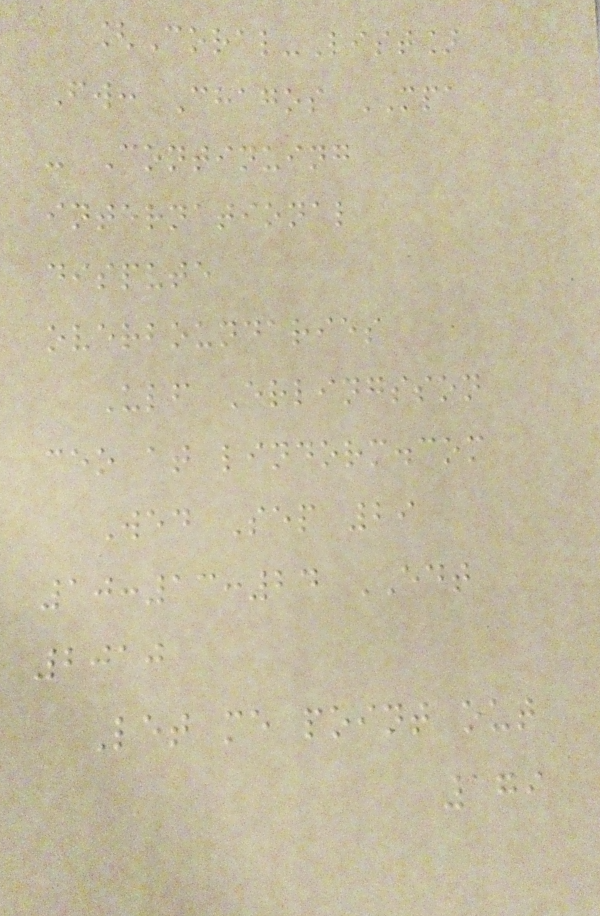[Coral-List]
Fw: Chagos MPA
- Continuing
international
dispute
overboundaries
Ulf Erlingsson
ceo at lindorm.com
Wed Sep 29
10:13:24 EDT
2010
Let me point out
179
